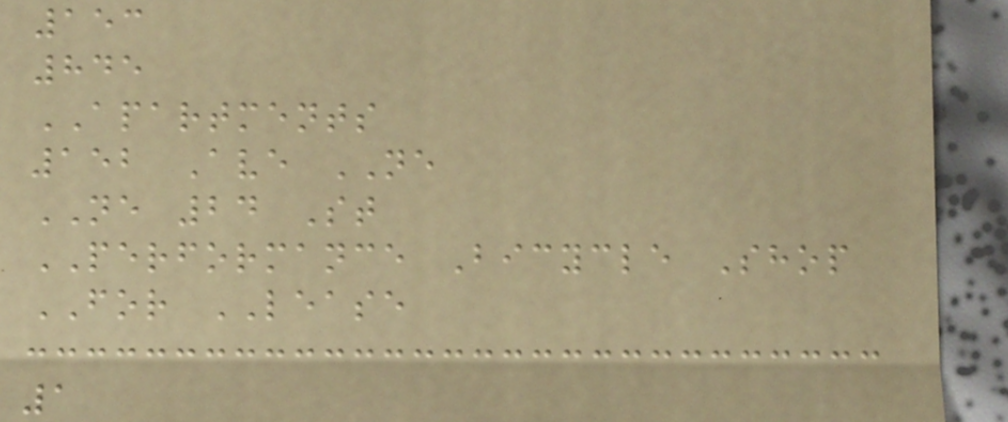153
845
APARTMENTS
152 Ave NE
NE 24 St
PERFORMANCE Bicycle Shop
FOR LEASE
1
